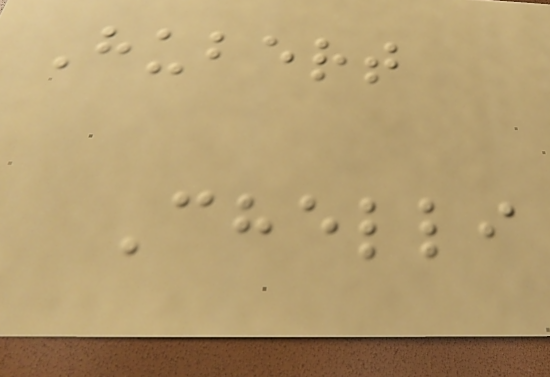Hubert
Chelli
